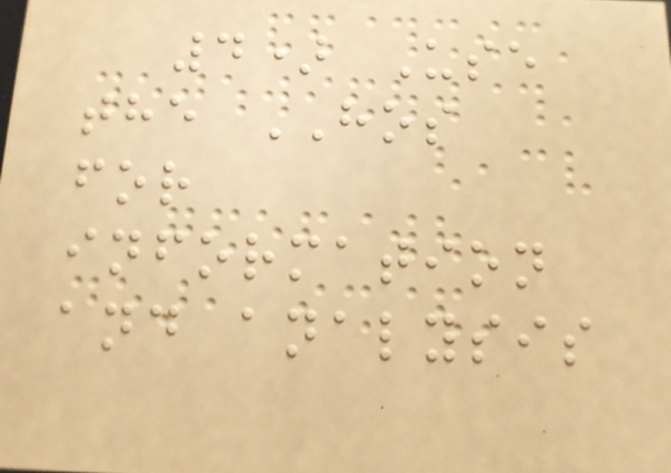4) Use
the HOS
for
information
and analysis
